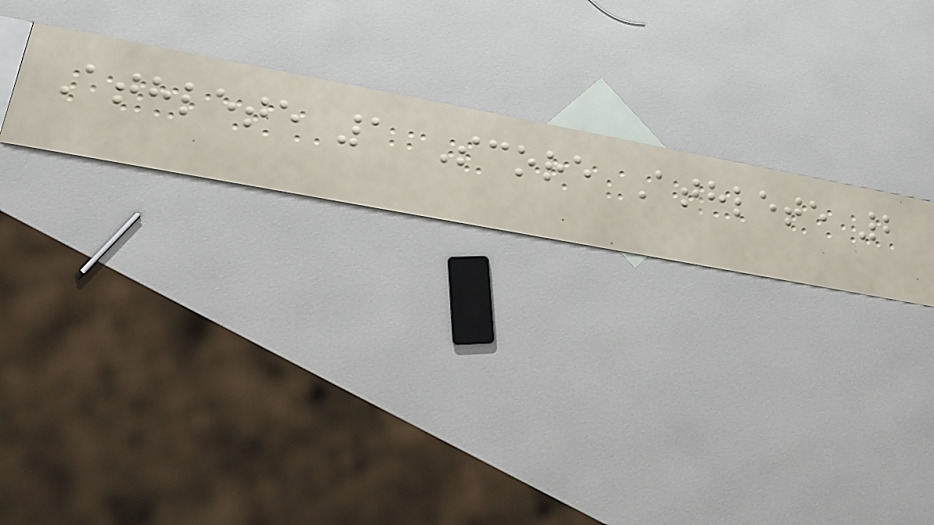Athlete 1 Score Athlete 2
